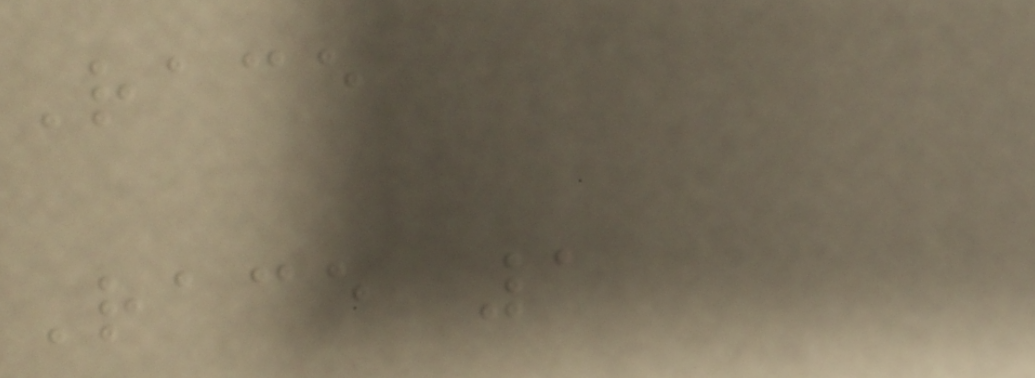Race
Race 1
